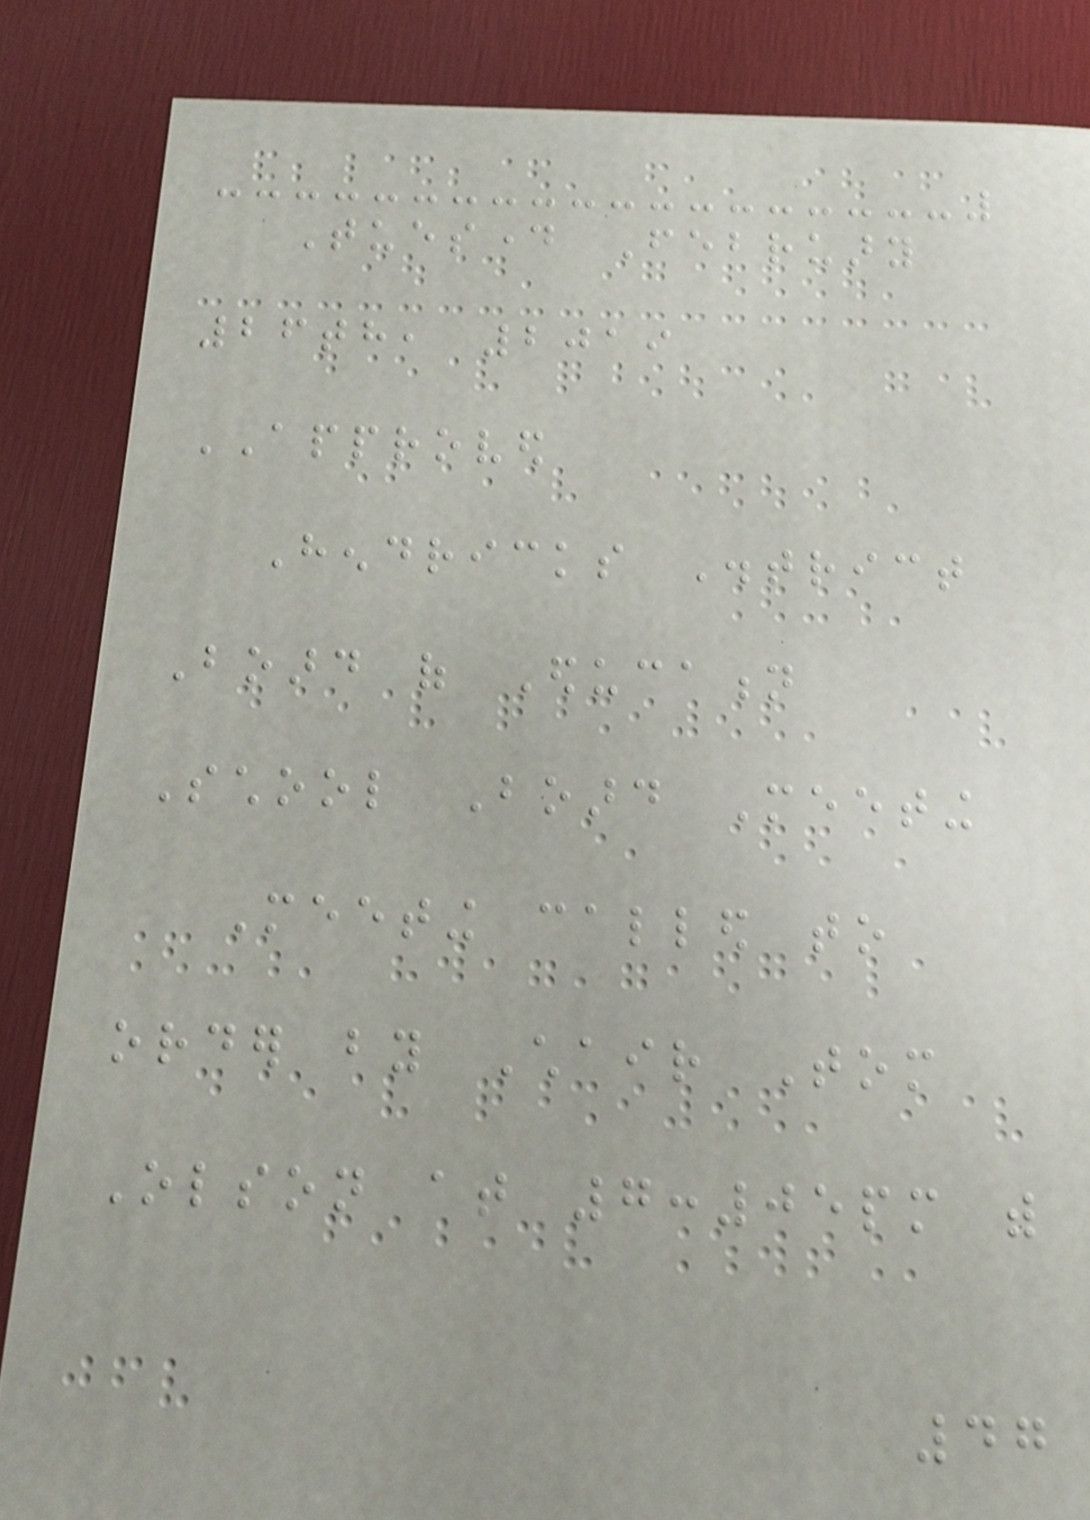Tuesday February
26th, 2019
APPROVED
Hendricks District
Board of Education
School Board Meeting
Meeting called to
order by Chair Tom
Olson at 7:05pm with
47
